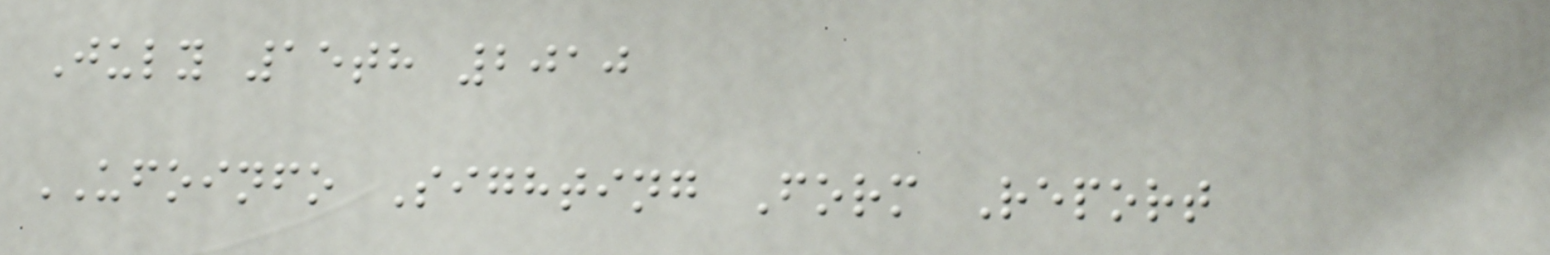July 15th 2010
UFOINFO Sighting Form Report
